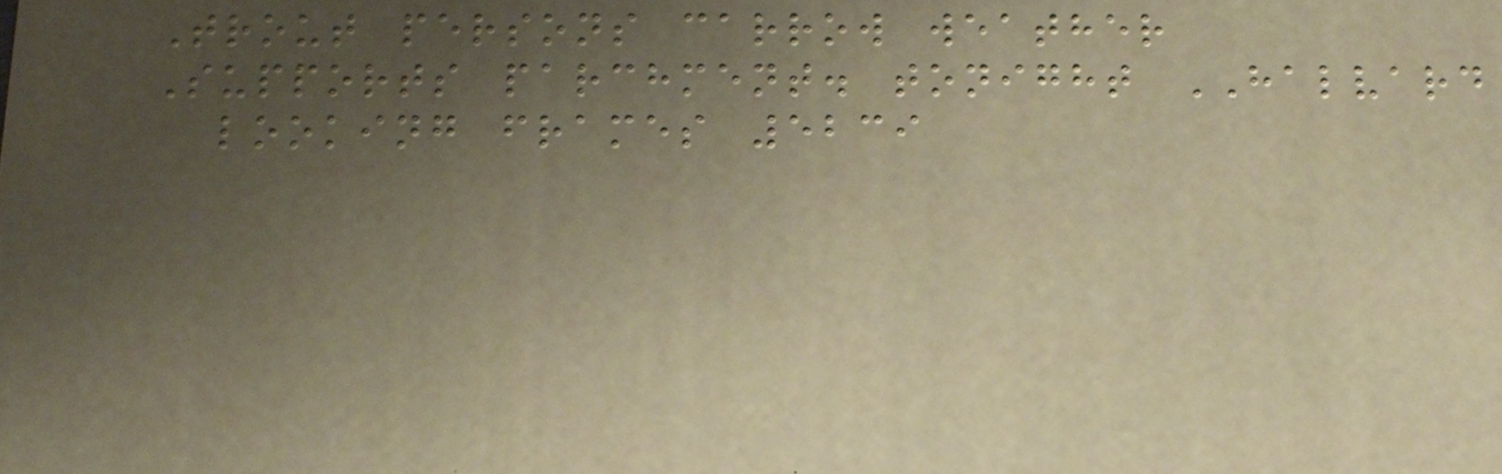Trout persons carrow weather
Supports parchment. tonight HALVARD
looking frames 5239
